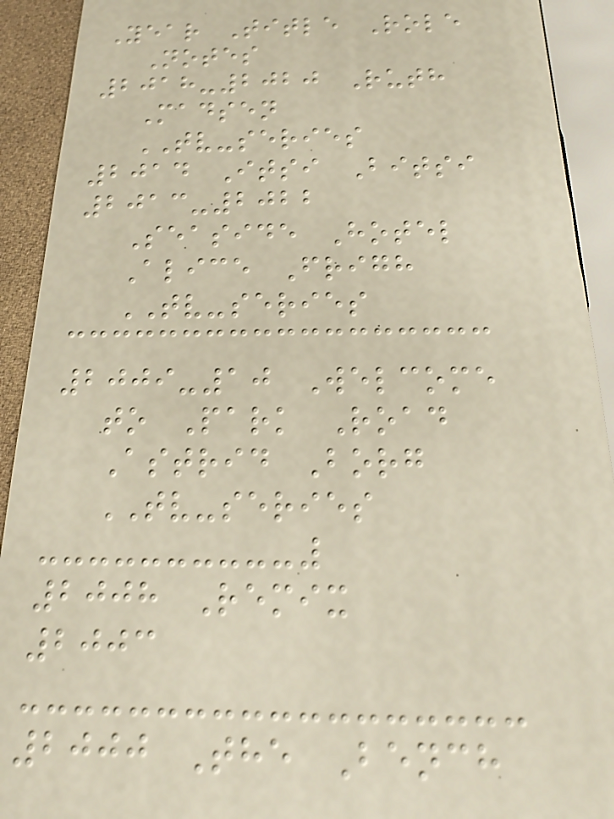Year Title Role
Notes
2018-2020 Ruth
Madsen
TV-series
2014 Itsi Bitsi
2013-2022
Seaside Hotel
Alice Frigh
TV-series
2009-10 Welcome
to Park Road
Astrid Borg
TV-series
2008 Remix
2003
2000 The Bench
